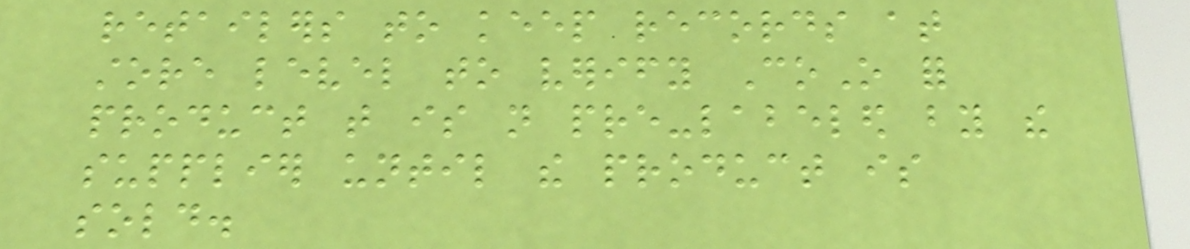retailers to keep records at
store level to verify CoO for
product that is not pre-labeled by the
supplier until the product is
sold.
